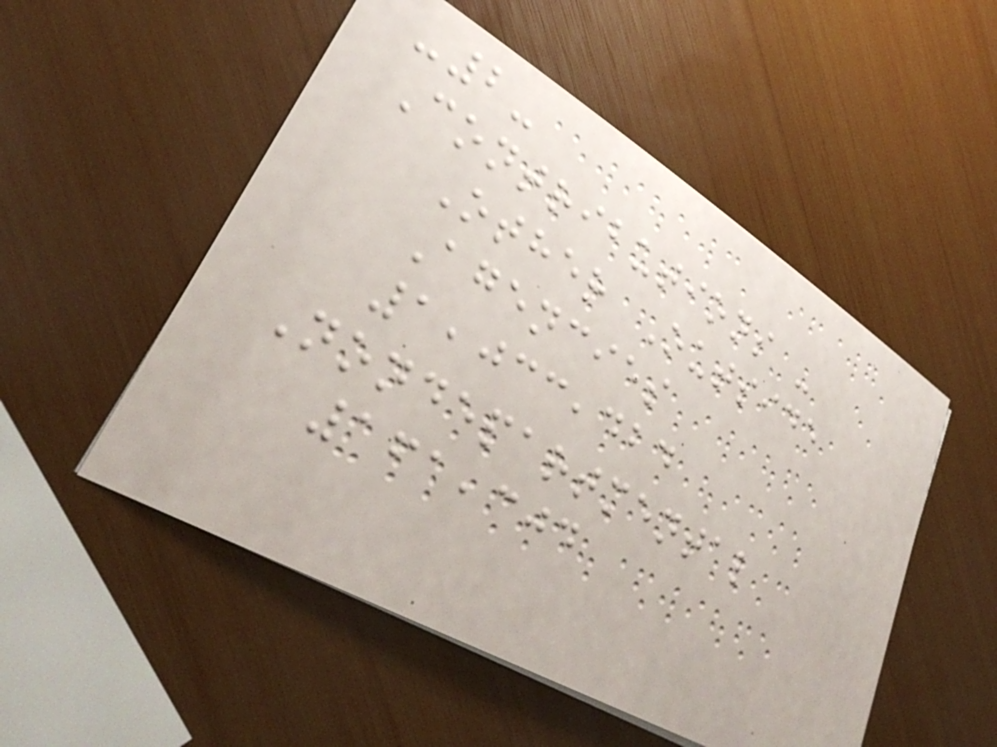-2-
Contributions -
Other Outside
Agencies
1,033,424
Nondepartmental
161,304
